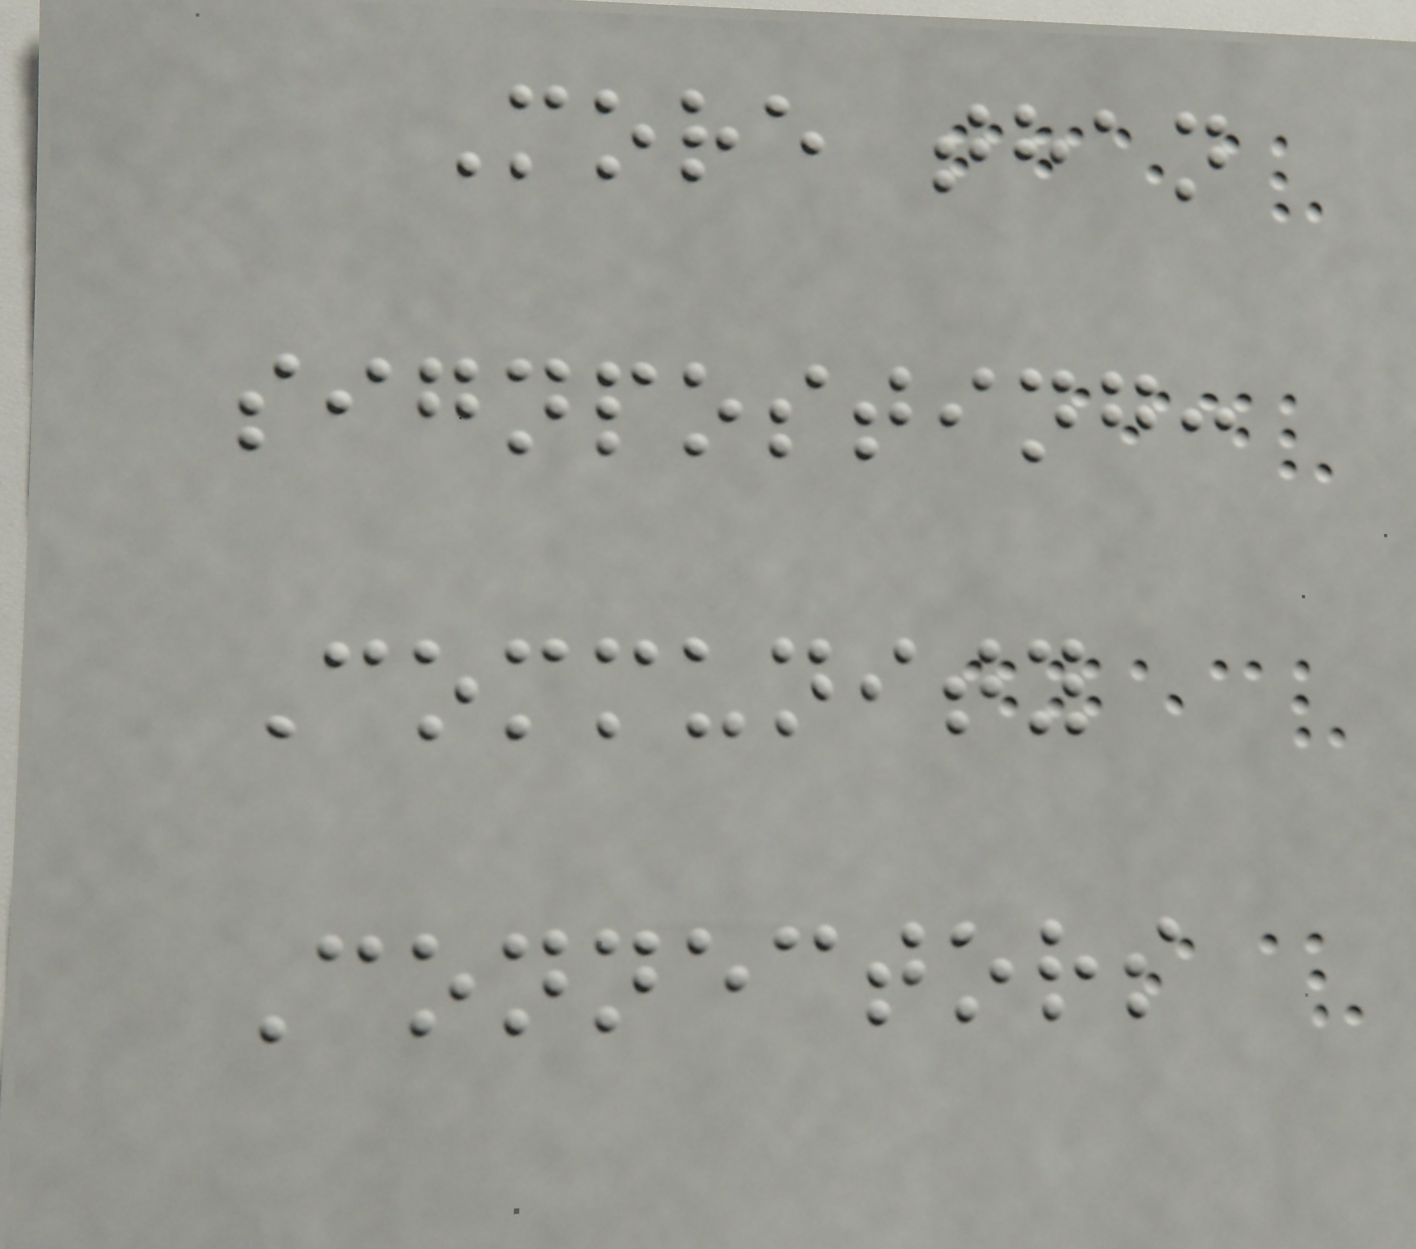More than
signposting:
Community
Connectors
